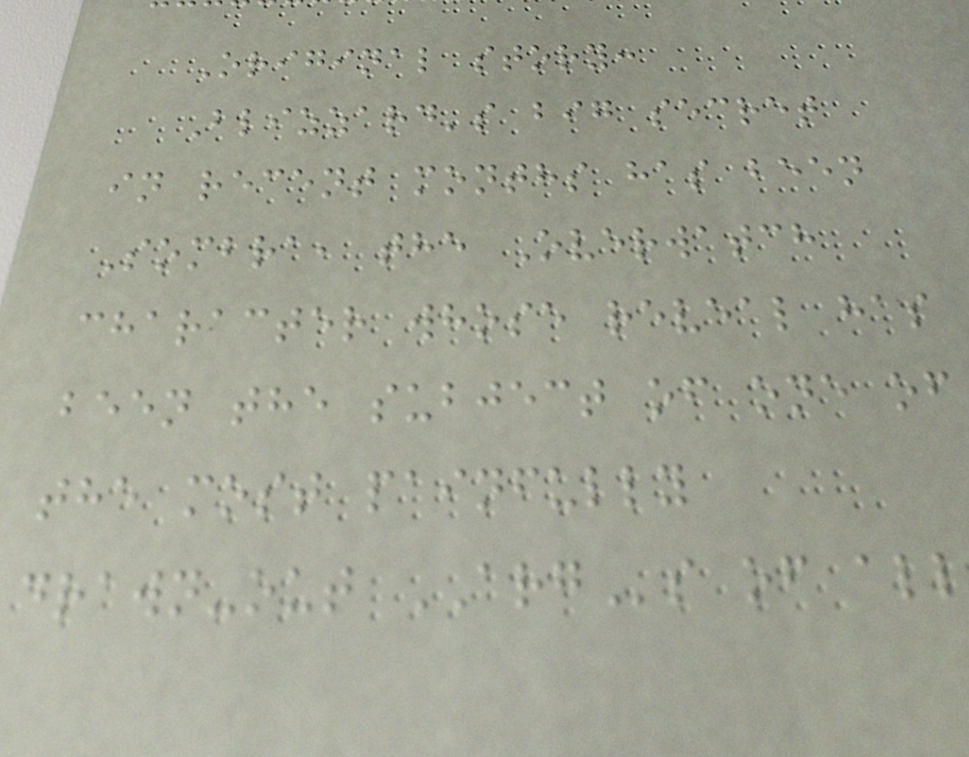Original story:
Blizzard's big secret
in recent months has been
Sombra, the Overwatch
character whose reveal has
been the subject of one of
the most painfully
drawn-out ARGs of all
